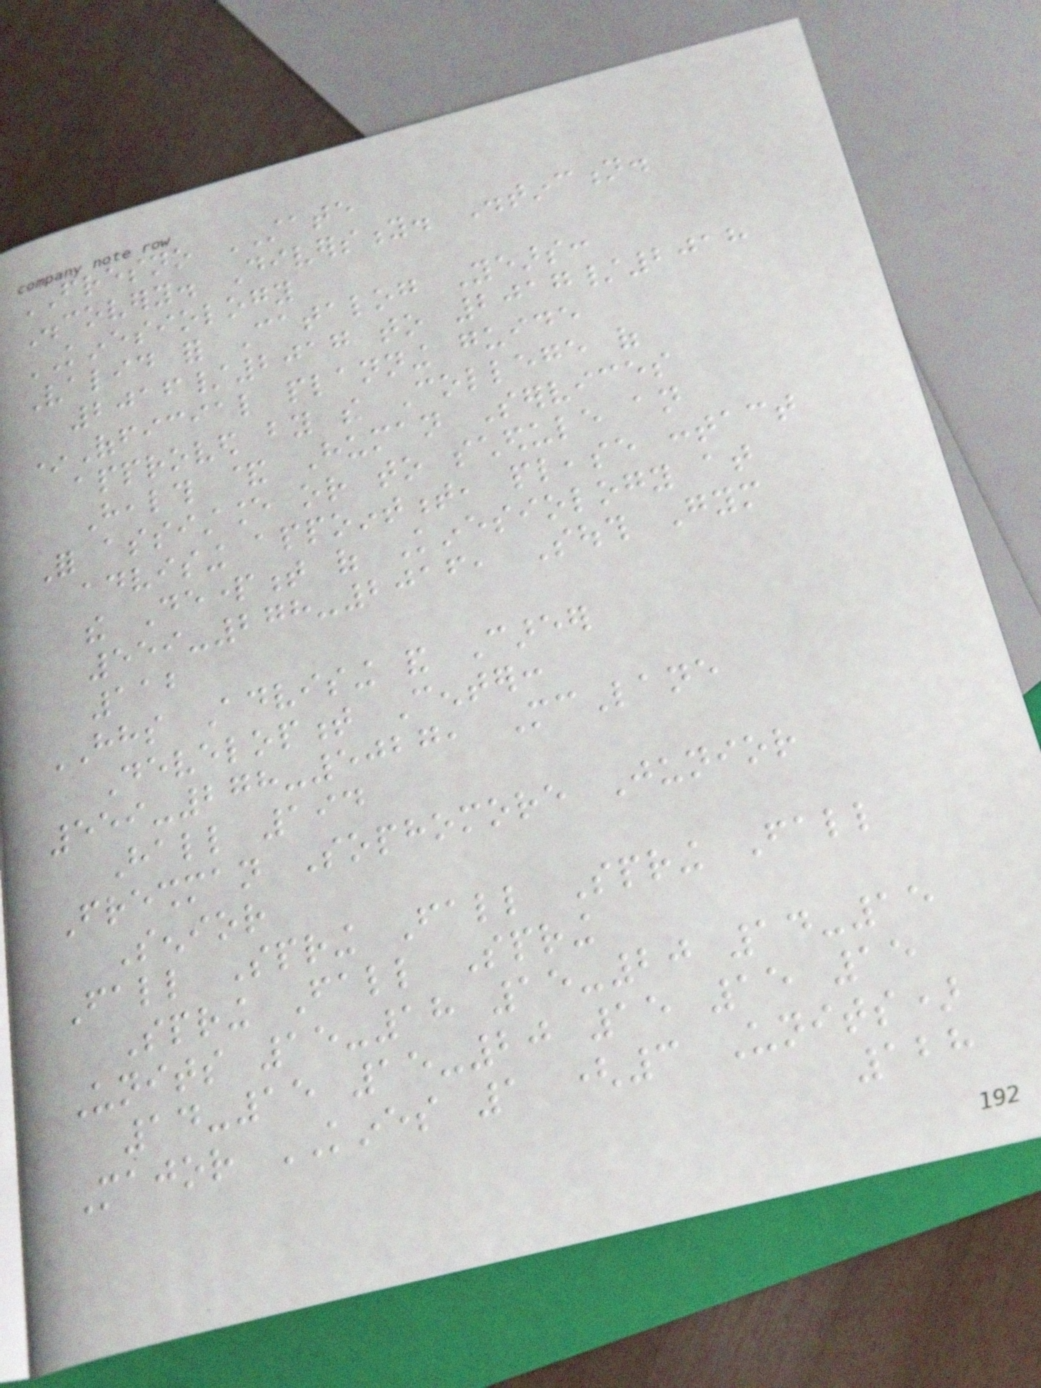FRESNO STATE
Discovery. Diversity. Distinction.
KINESIOLOGY
Valid for Catalog Years:
2016/2017 to 2017/2018
*Official planning guide
approved by the College of
Health & Human Services
For assistance or to schedule an
advising appointment, please contact
the Department of Kinesiology at
559-278-2016, South Gym
112
HHS Advising and Career
Development Center:
559-278-5027, McLane
Hall 194
Freshman Sophomore Junior
Senior
Fall Spring Fall Spring Fall
Spring Fall Spring
Units 15-18 15-20 14-15
14-15 15-20 15 15 15
Major KINES 1 (3 Units)
128
